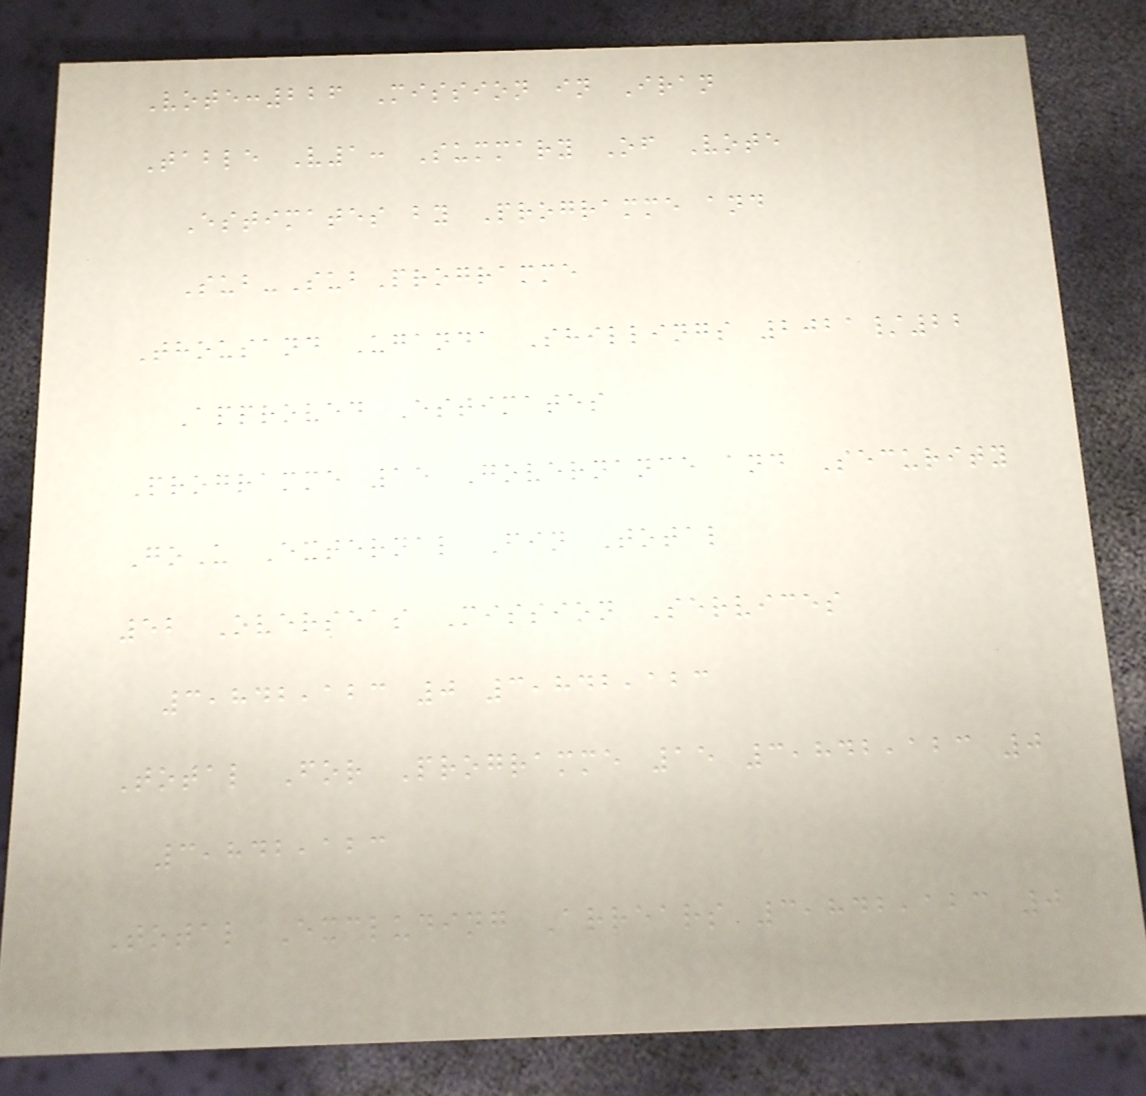Vote:226 Mission in Iran
Table V1: Summary Of Vote
Estimates by Programme and
Sub-SubProgramme
Thousand Uganda Shillings 2021/22
Approved Estimates
Programme 15 Governance and Security
GoU External Fin Total
52 Overseas Mission Services
3,842,123 0 3,842,123
Total For Programme 15 3,842,123 0
3,842,123
Total Excluding Arrears 3,842,123 0
